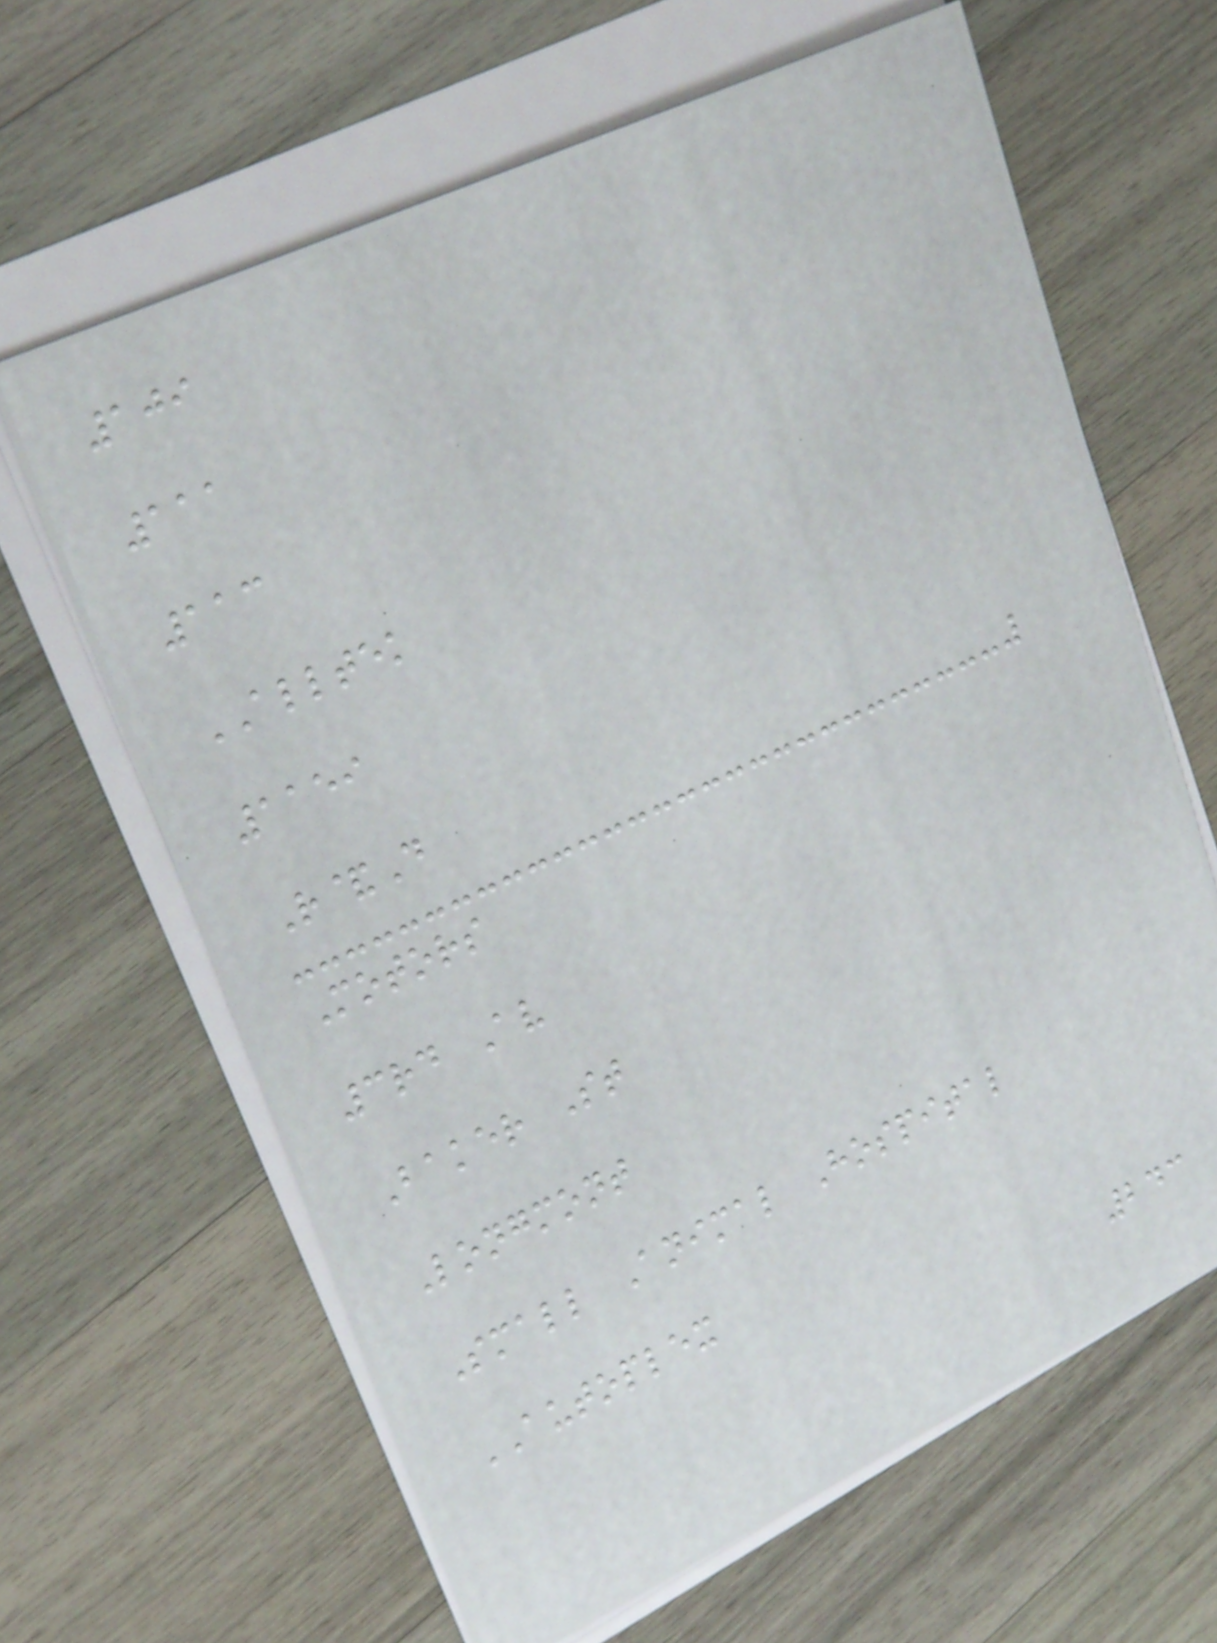109
111
113
ALLTEK
1159
R&D
Motors
3rd Av
Baker St
Longmont
Small Animal Hospital
AUTOPLEX
243
